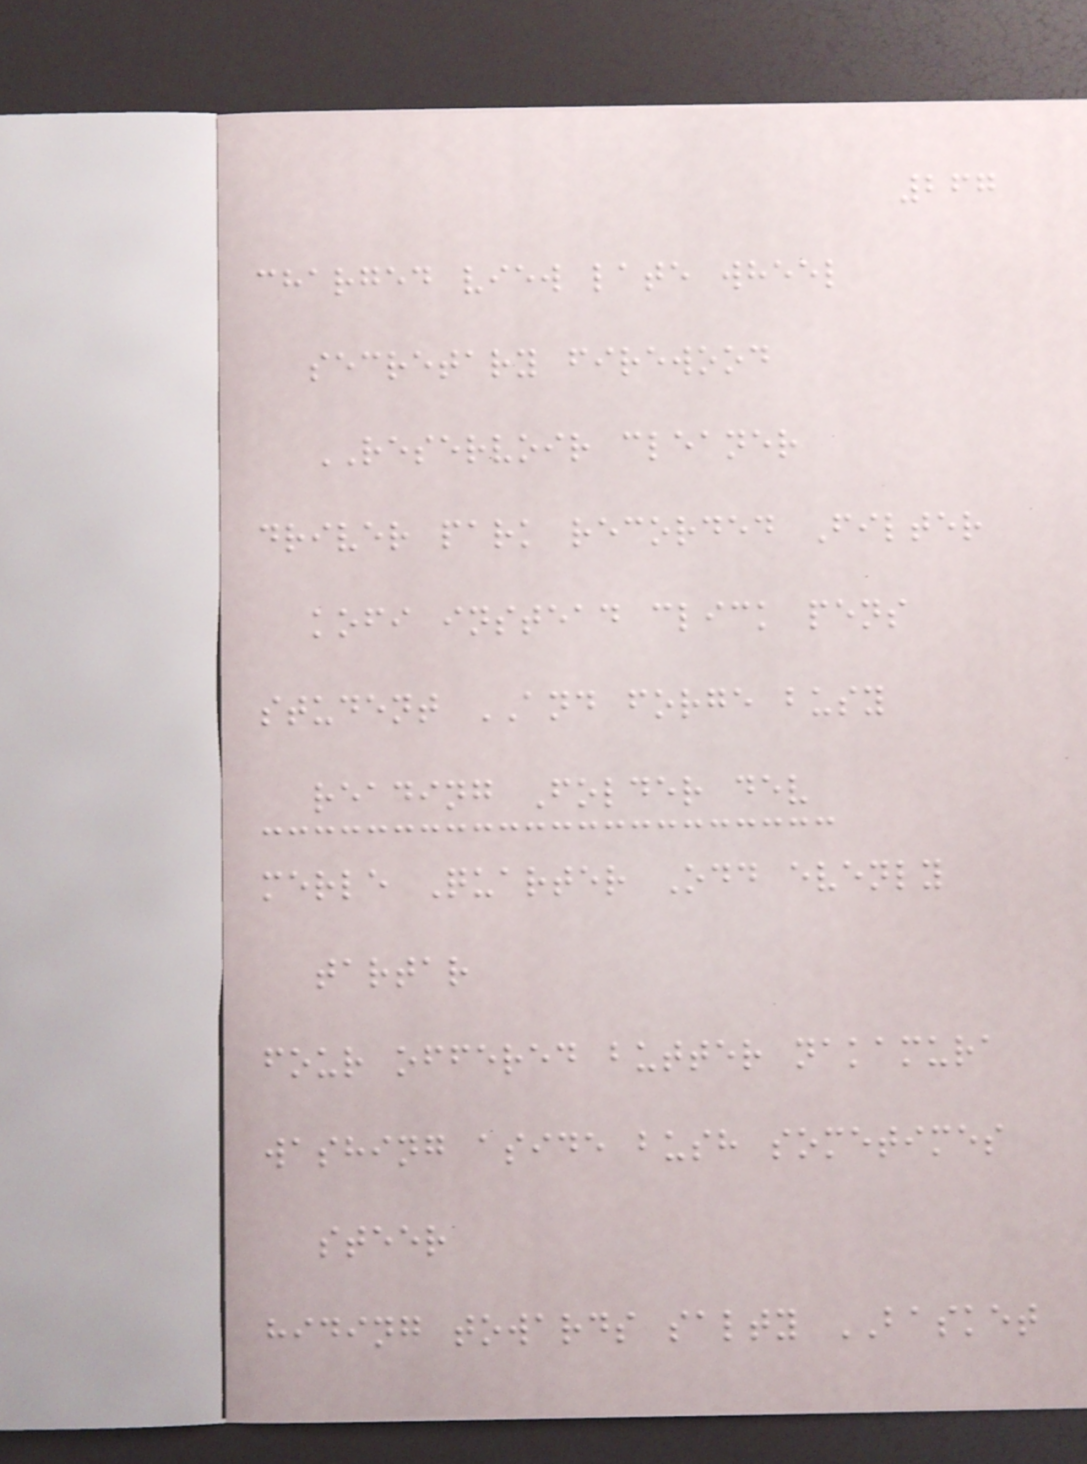267
charged view late wheel
secretary firewood
RESERVOIR cleaner
driver park recorded Filter
kofi instead click pens
student AND forge busy
reading Folder dev
merle Quarter Odd evenly
tartar
four offered butter nakamura
washing aside bush sometimes
steer
hiding towards salty BASKET
